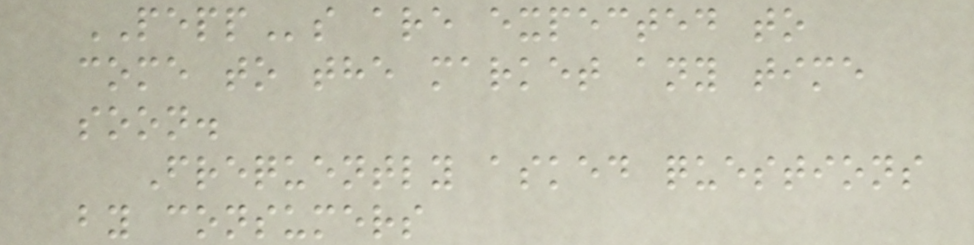PEPPs are expected to
come to the market any time
soon.
Frequently asked questions
by consumers
